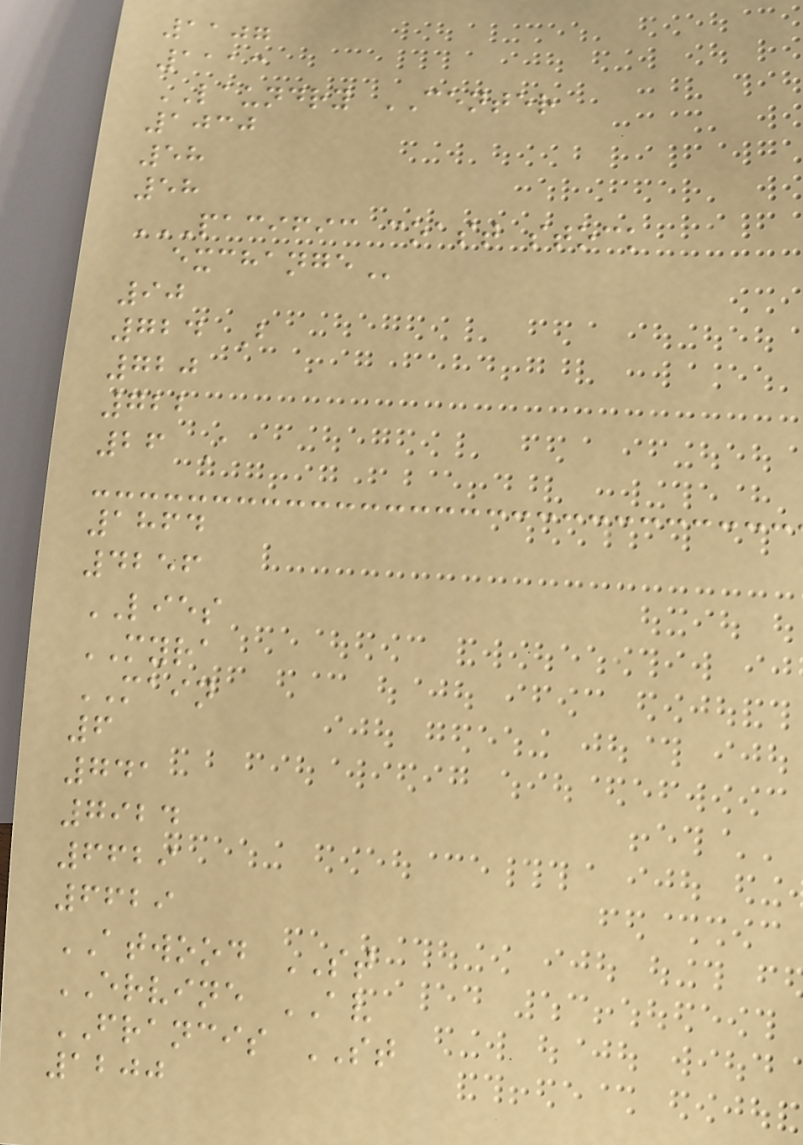1107
1113
LAUNDRY CENTER
1030
58
58
PACIFIC COAST STOCK
EXCHANGE
90
724 B
720
722
26 A
1864
4256
LIES
MYRA
MAIN
6
741
7924
6629
6629
ATWOOD ST
ERVINE AV
FRANCIS ST
1200
